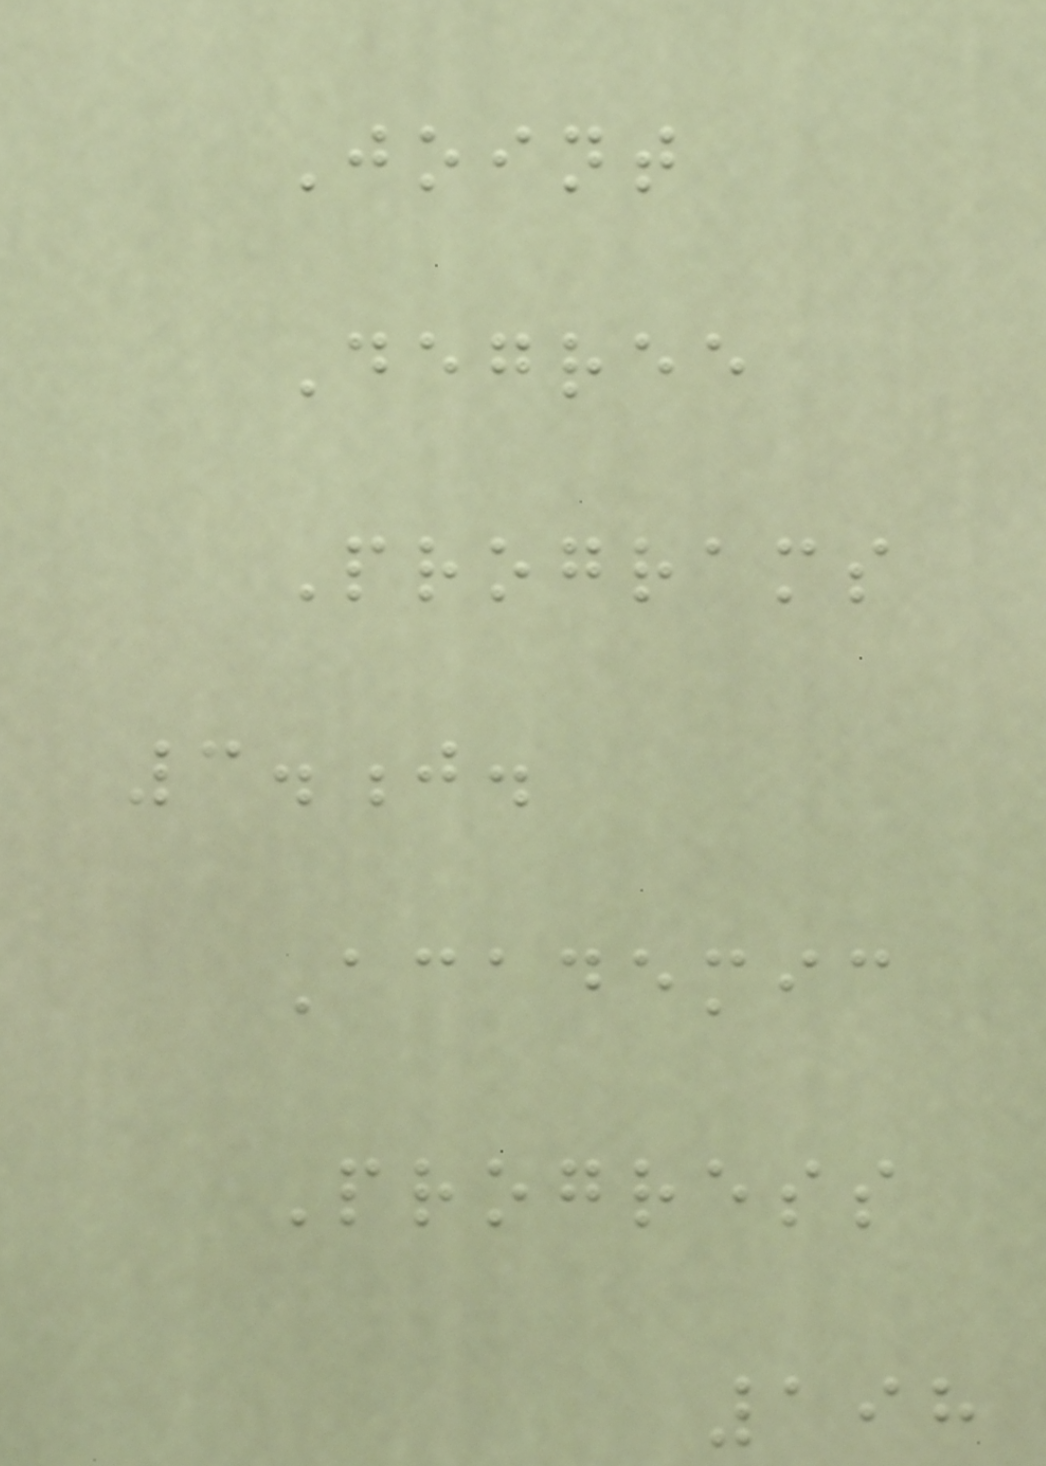Joint
Degree
Programs
3.j.
Academic
Progress
198
